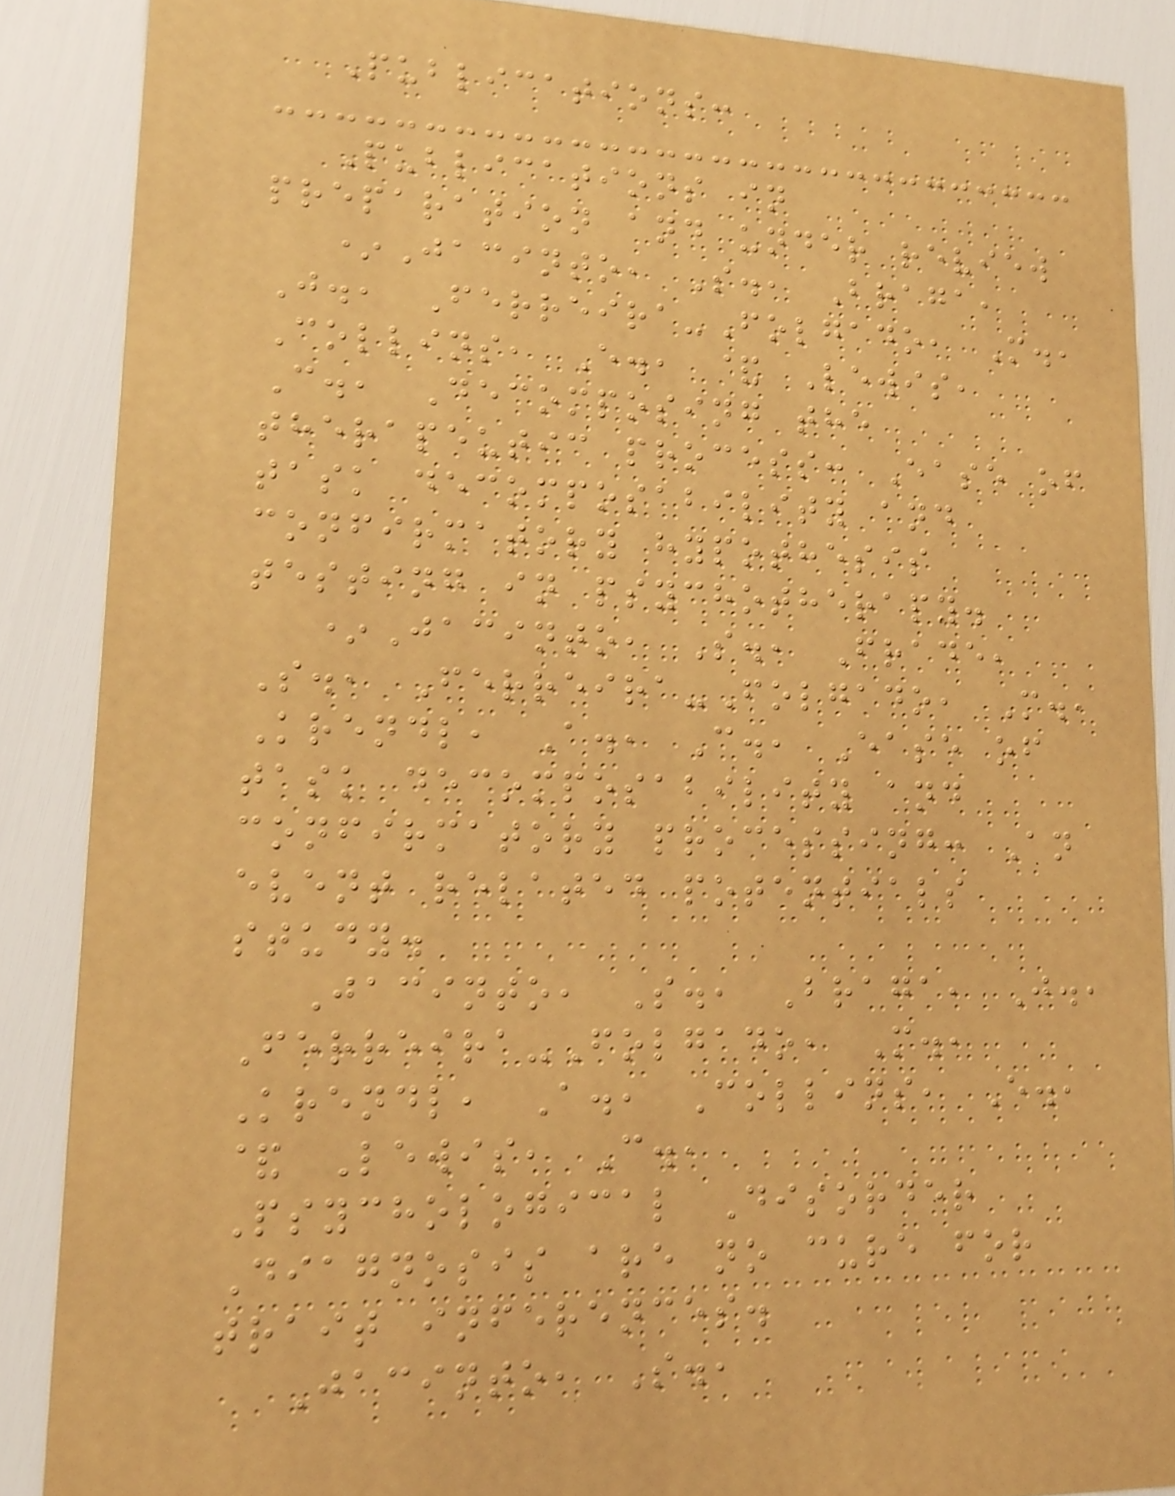Publications:
Publications in
preparation and under review
*Jacinto, S., Braga,
J., Ferreira-Folgado, M.,
Collins, E., & Lewis,
C., Decomposing the
therapeutic process: Ease of
task decomposability and
confirmatory hypothesis
testing in psychotherapy.
*Jacinto, S., Frade,
S., Ferreira-Folgado, M.,
Krendl, A., C., Ease of
task decomposability and
confirmatory processing: An
event related potentials
study.
Jacinto, S., Braga, J.,
Ferreira-Folgado, M.,
Krendl, A., Collins, E.,
& Lewis, C.,
Psychological Disorder
Diagnosis are no cure for
trait inferences.
Jacinto, S.,
